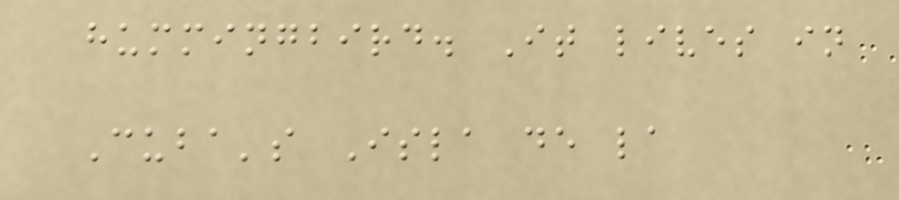hummingbird. It lives in
Cuba's Isla de la
